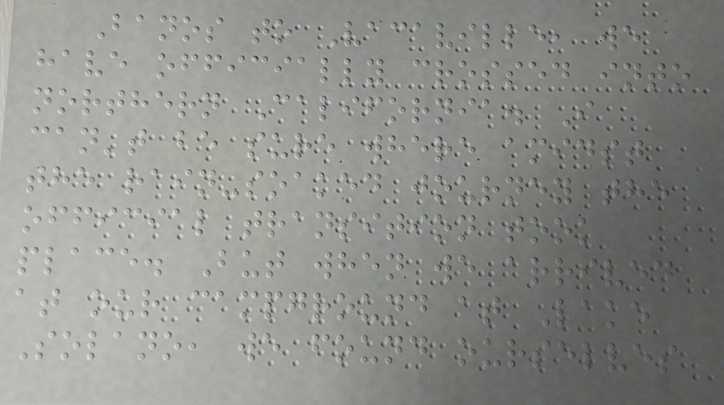Banos to Vacaville, we
have officially crossed into
northern California. I
can't be sure where amidst
the rain-soaked journey the
official transition took
place. But when we arrived
at our campground at Lake
Solano, we found ourselves
